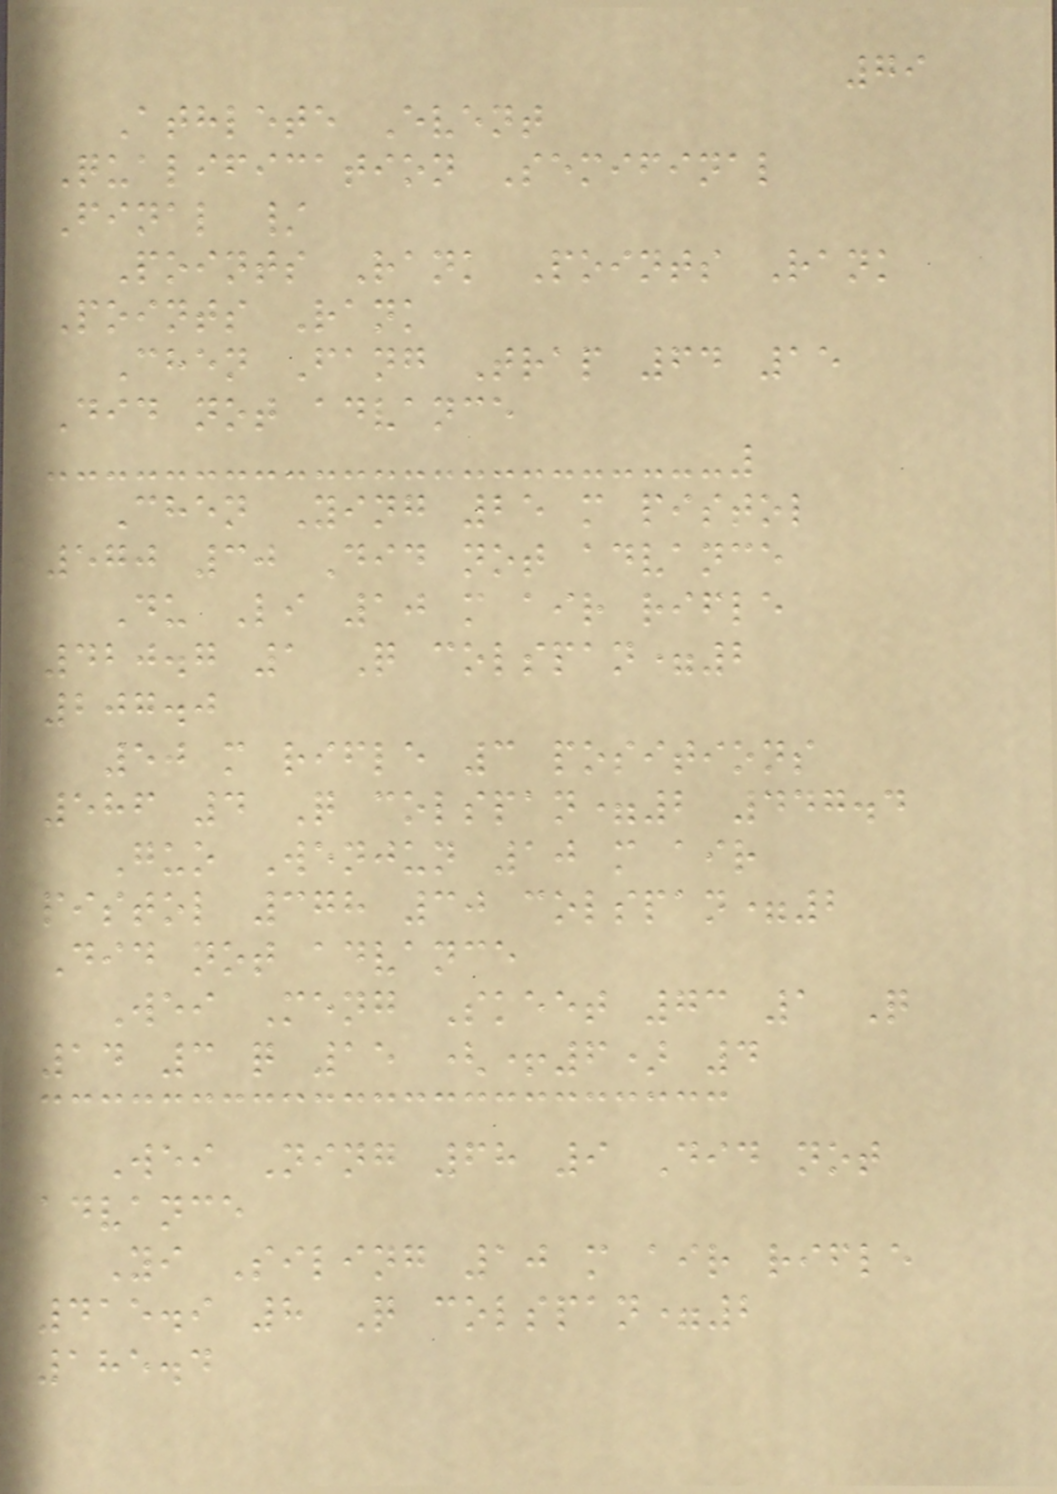79
Athlete Event
Qualification Semifinal
Final /
Points Rank Points Rank
Points Rank
Chen Fang Trap 64 15
Did not advance
Chen Ying 25 m pistol
570 30 Did not advance
Du Li 10 m air rifle
420.7 1 Q colspan=2
207.0
50 m rifle 3 positions
586 4 Q colspan=2 447.4
Guo Wenjun 10 m air
pistol 378 30 colspan=2
Did not advance
Wei Meng Skeet 73 1 Q
14 3 q 15 (+6) 4
Wei Ning 68 9 Did not
advance
Yi Siling 10 m air rifle
415.9 8 Q colspan=2
185.4
